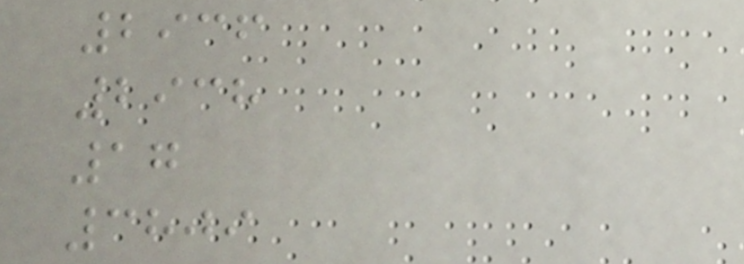2936
2938
17
3809
